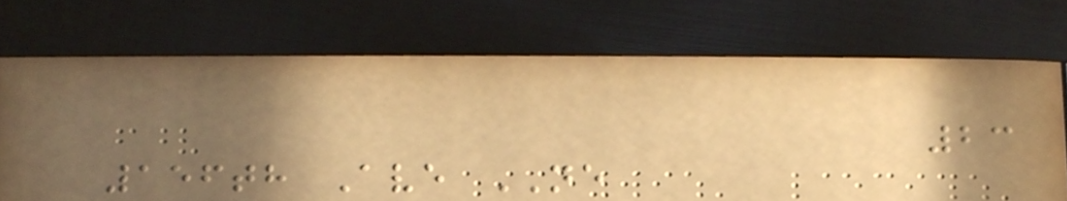23
156th Ave NE
